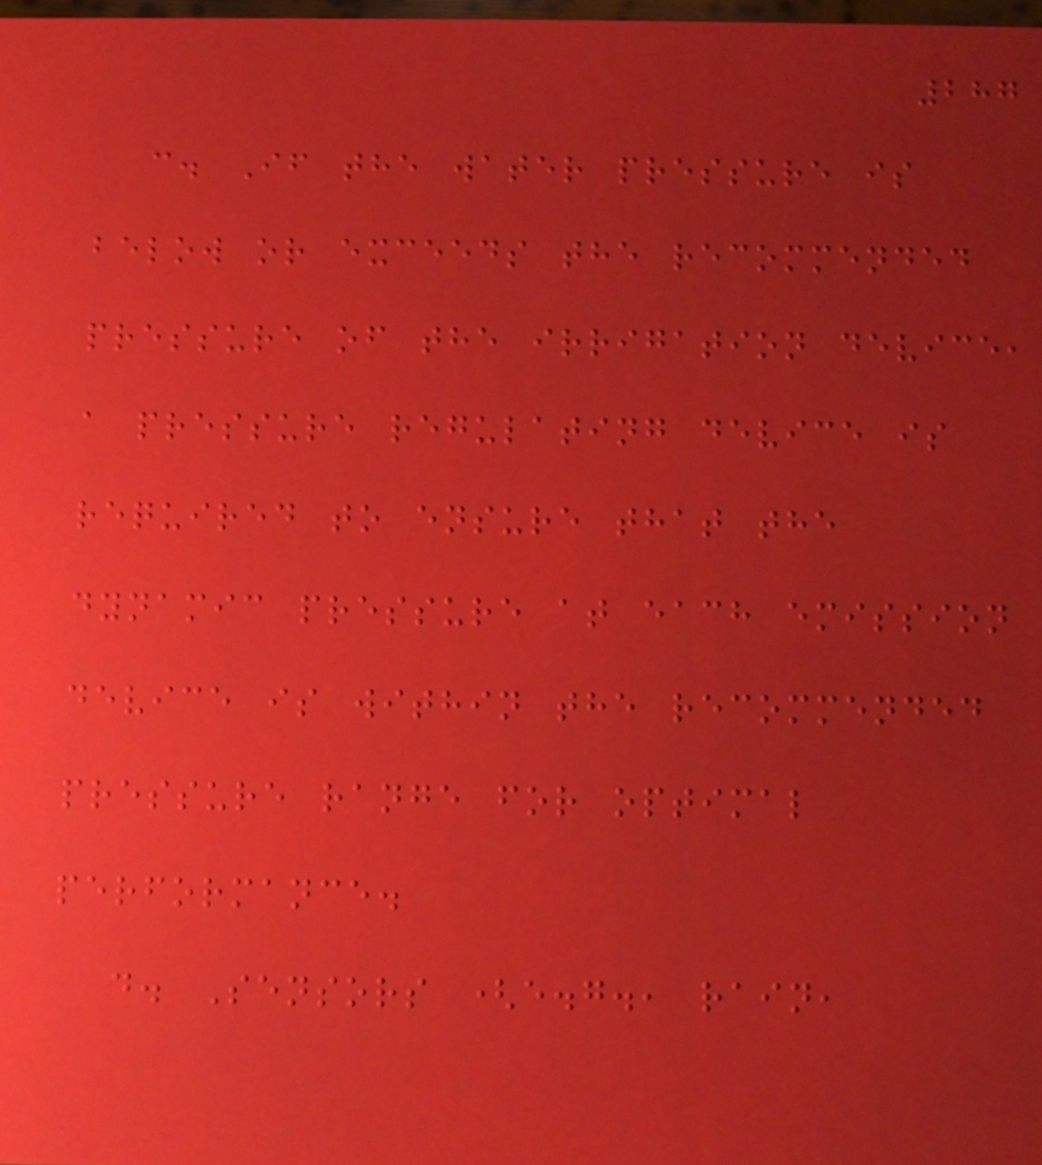287
c. If the water pressure is
below or exceeds the recommended
pressure of the irrigation device,
a pressure regulating device is
required to ensure that the
dynamic pressure at each emission
device is within the recommended
pressure range for optimal
performance.
d. Sensors (e.g., rain,
